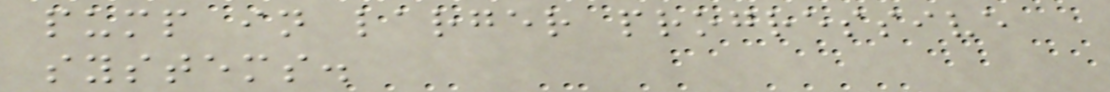pump in larger progressive
systems.
